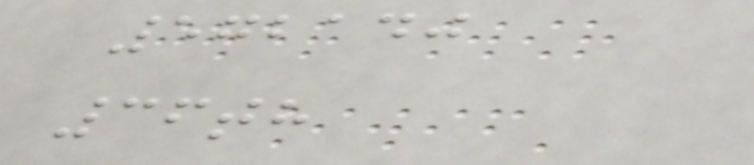572140
36th
